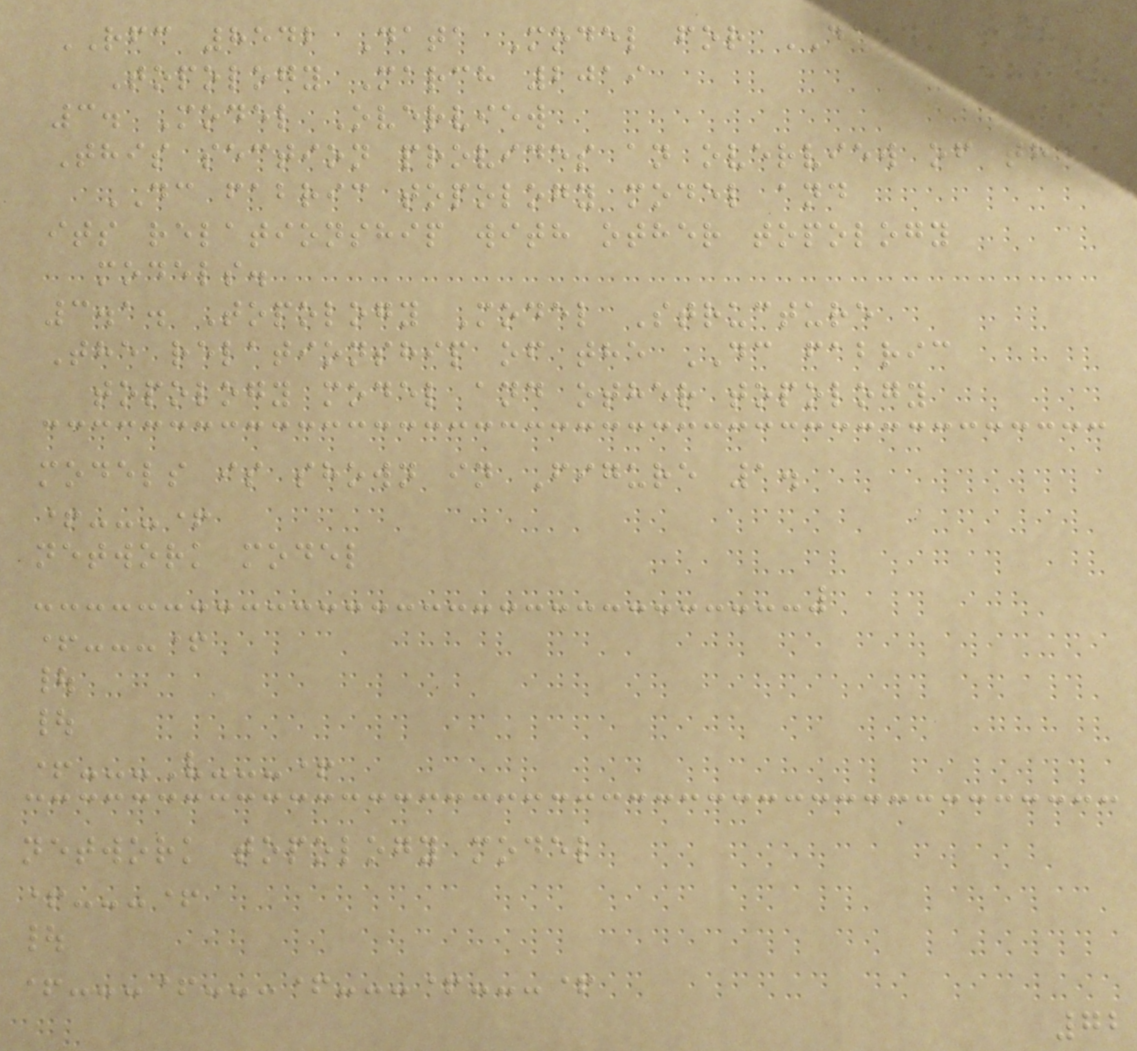RFC 8542 Data Model for DC Fabric
Topology March 2019
3. Model Overview
This section provides an overview of the
DC fabric topology model and
its relationship with other topology
models.
3.1. Topology Model Structure
The relationship of the DC fabric
topology model and other topology
models is shown in Figure 1.
+---+
network model
+---+
|
|
+---V---+
network topology model
+---+
|
+---+---+---+---+
72
